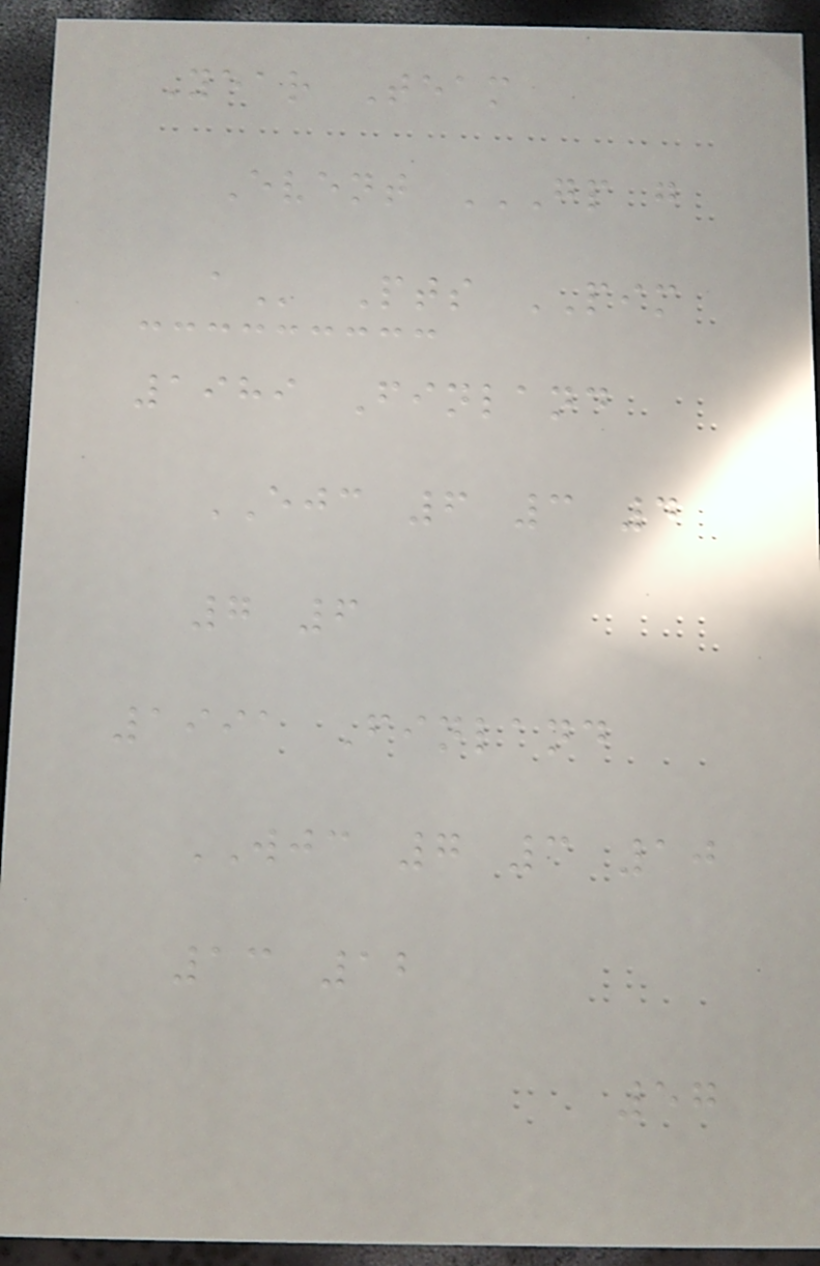Year Team
Event GP G
A Pts PIM
1989 Finland
EJC 6 3 4
7 6
1991 Finland
WJC 7 3 10
13 12
57
